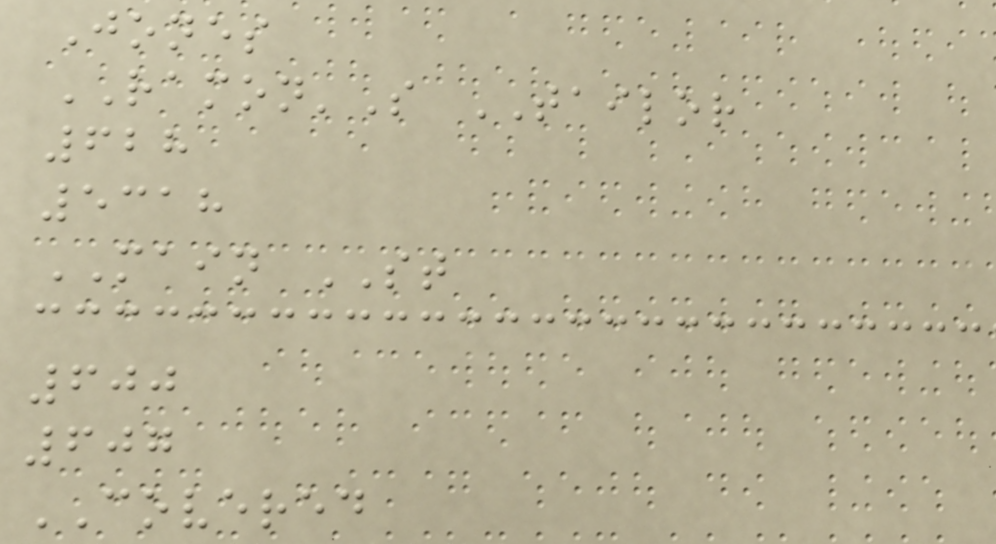Jones
RAMON'S TAILOR
628
5318
MAIN ST
600
607
COVERED
